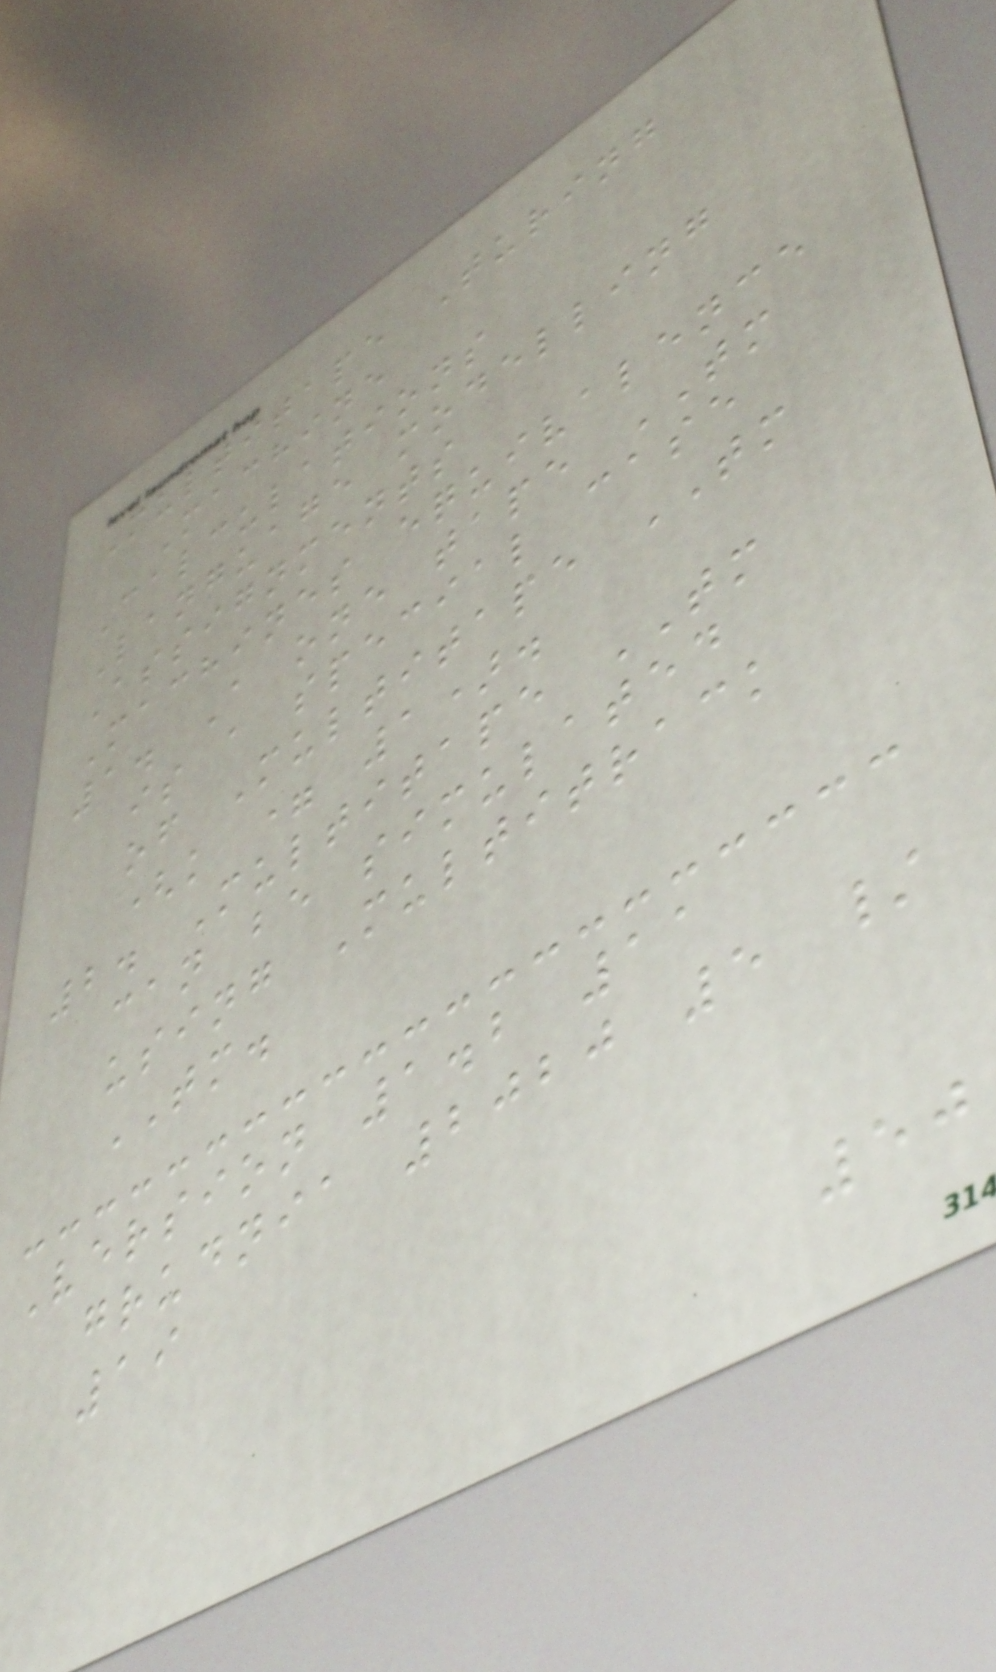Multitape Turing
Machine
Calculations
Language modelling
Assignments
Machines equivalence
1. A one tape TM
is a special case
of Multitape TM
(k = 1).
2. Multitape TM
can be simulated
using Multitrack
TM.
Version 1.2 11
grudnia 2020 5 /
19
50
